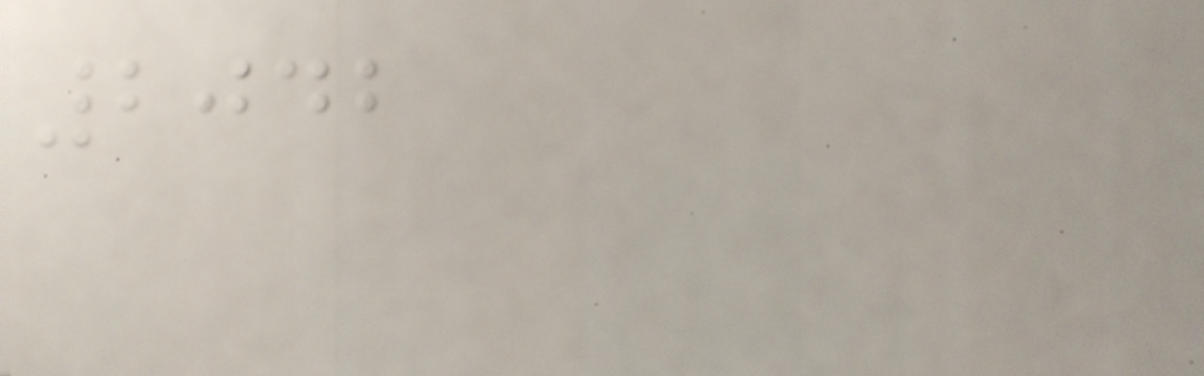2042
